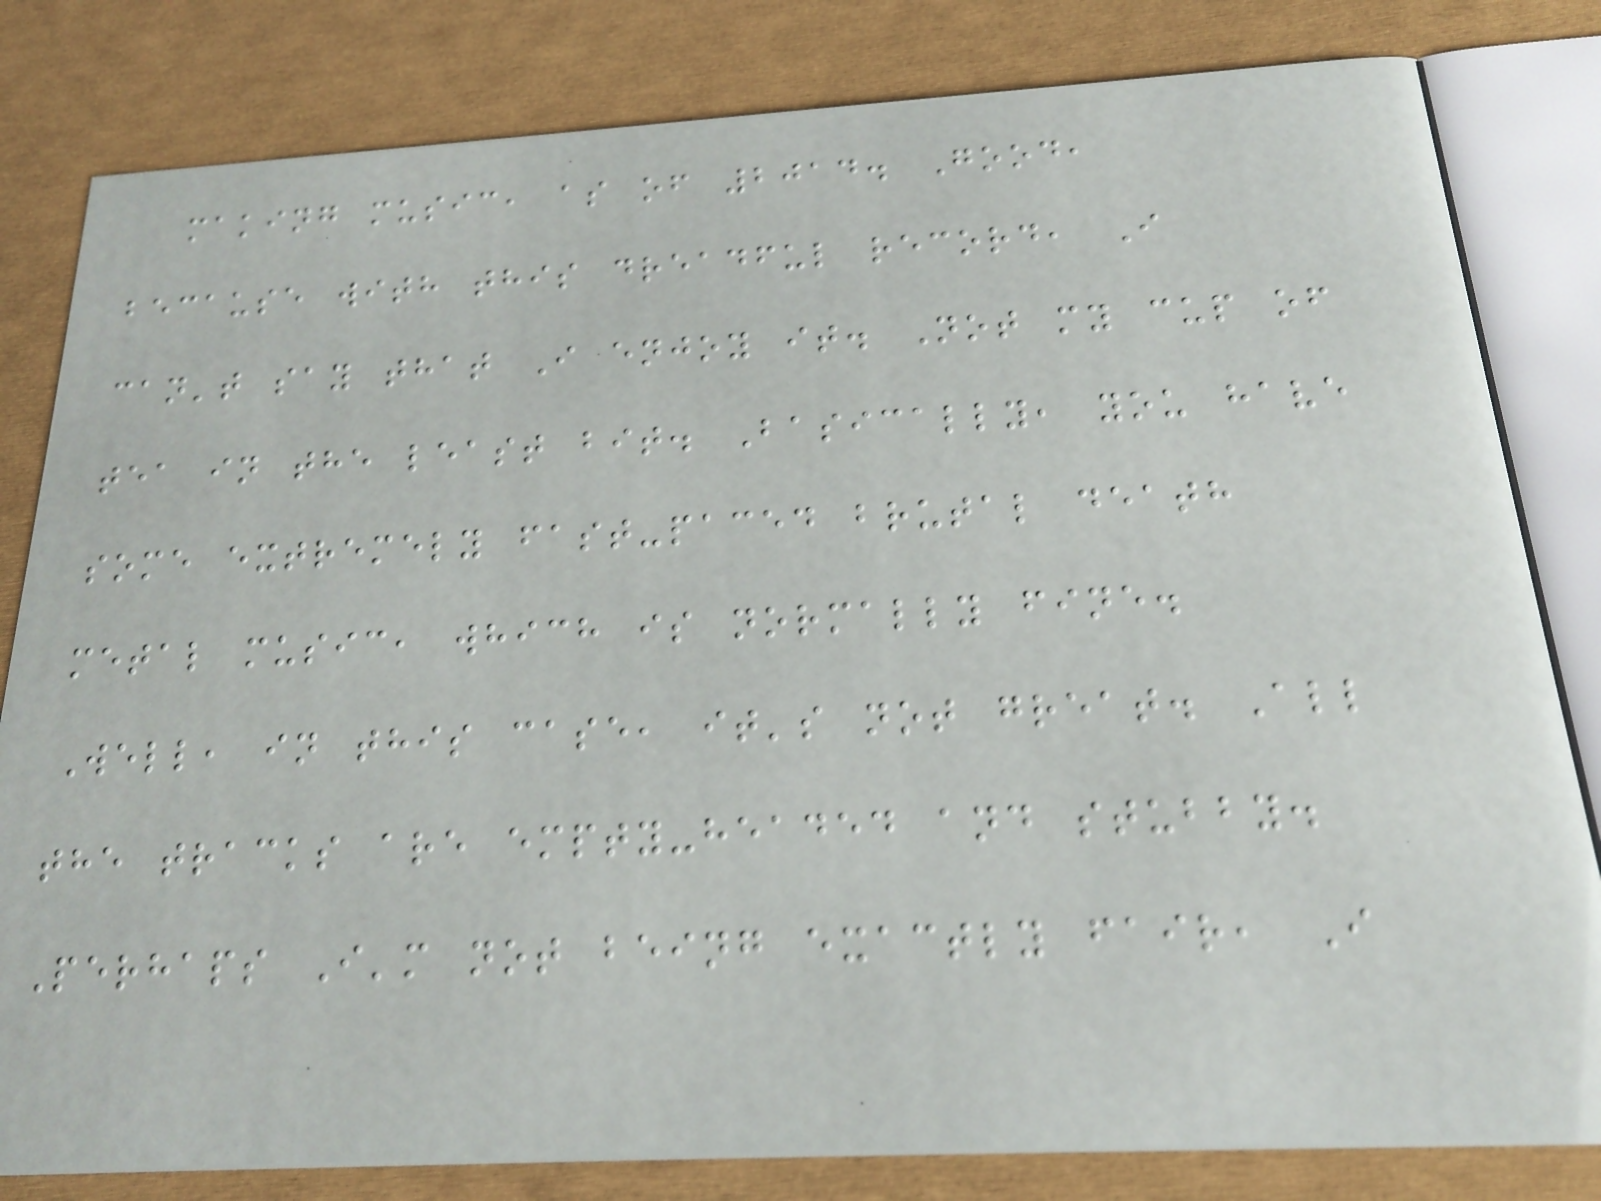making music, as of 2014. Good,
because with this dreadful record, I
can't say that I enjoy it. Not my cup of
tea in the least bit. Basically, you have
some extremely fast-paced brutal death
metal music, which is normally fine.
Well, in this case, it's not great. All
the tracks are empty-headed and stubby.
Perhaps I'm not being exactly fair, I
